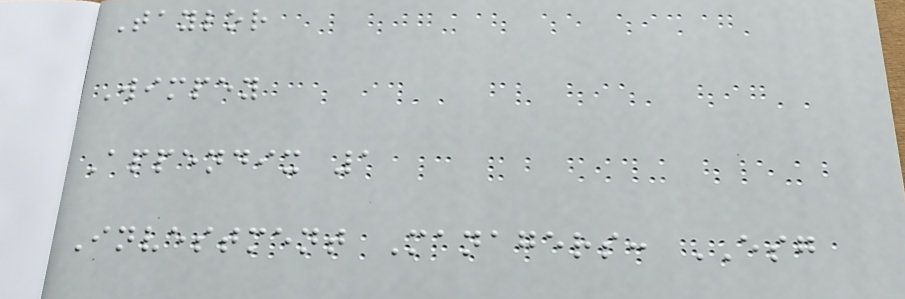Taylor
Wimpey
Appendix 1
Investment Managers: ESG
